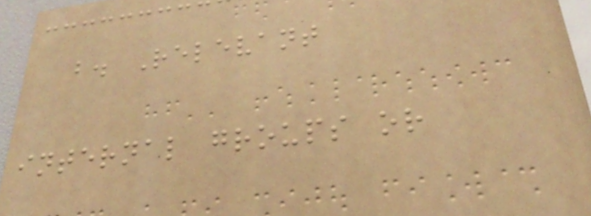b. Relevant
internal groups or
